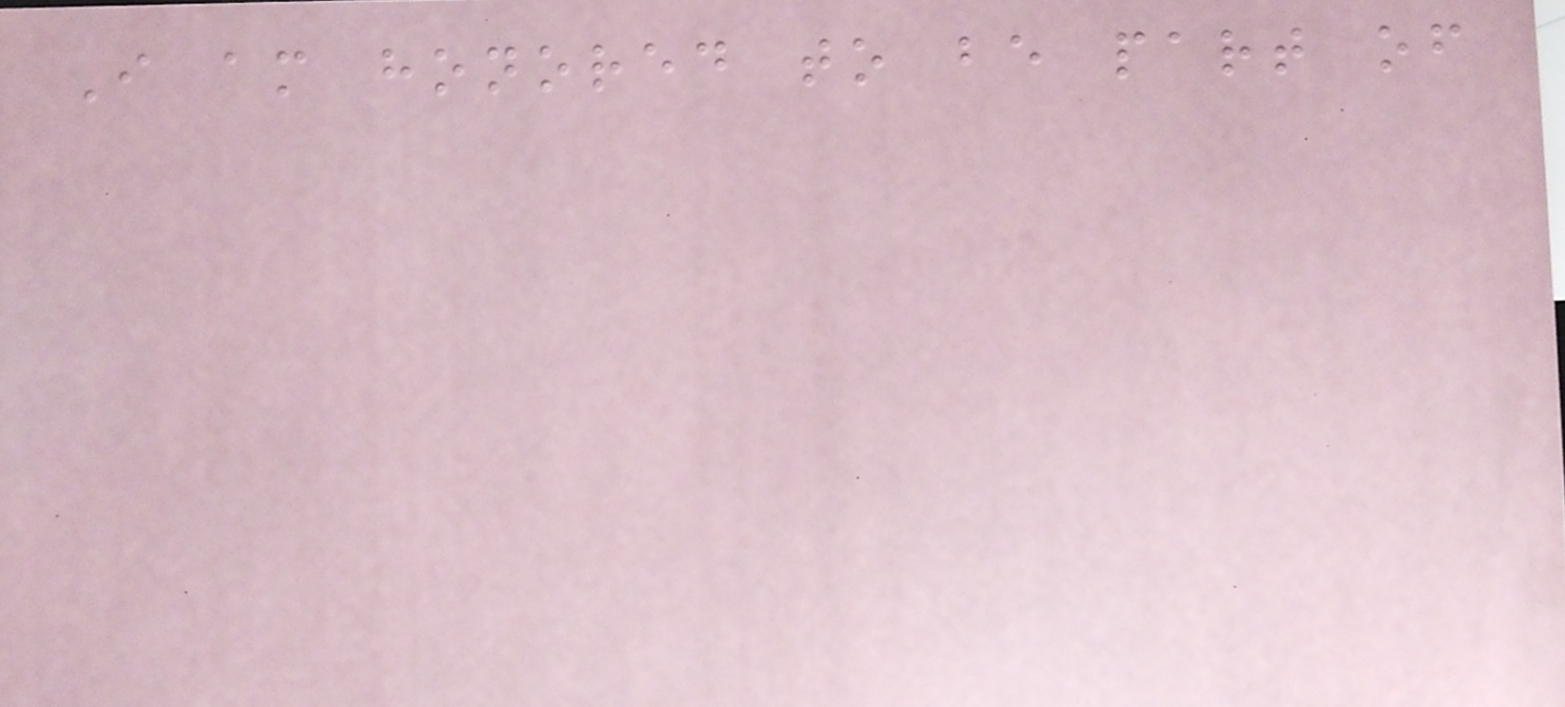I am honored to be part of
